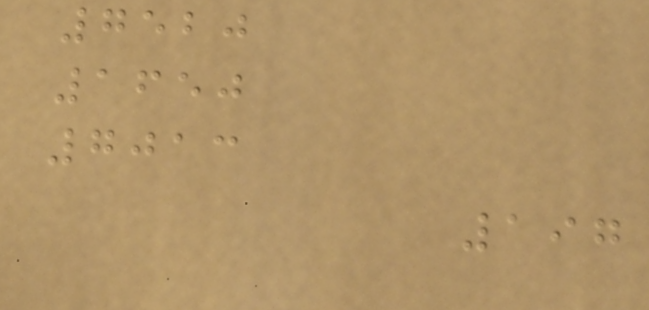7520
1650
7013
197
